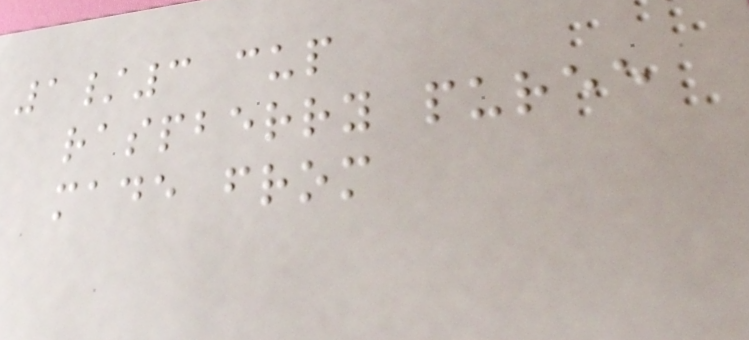1/3 cup
raspberry puree
made from
